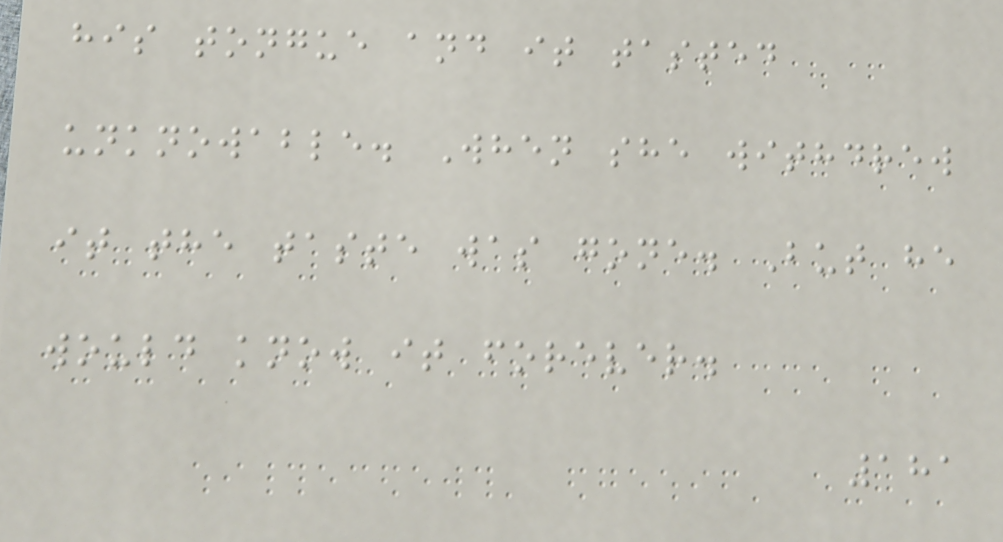his tongue and it tasted
unknowable. When she withdrew
it the taste was gone. But he
would know it forever.
181
